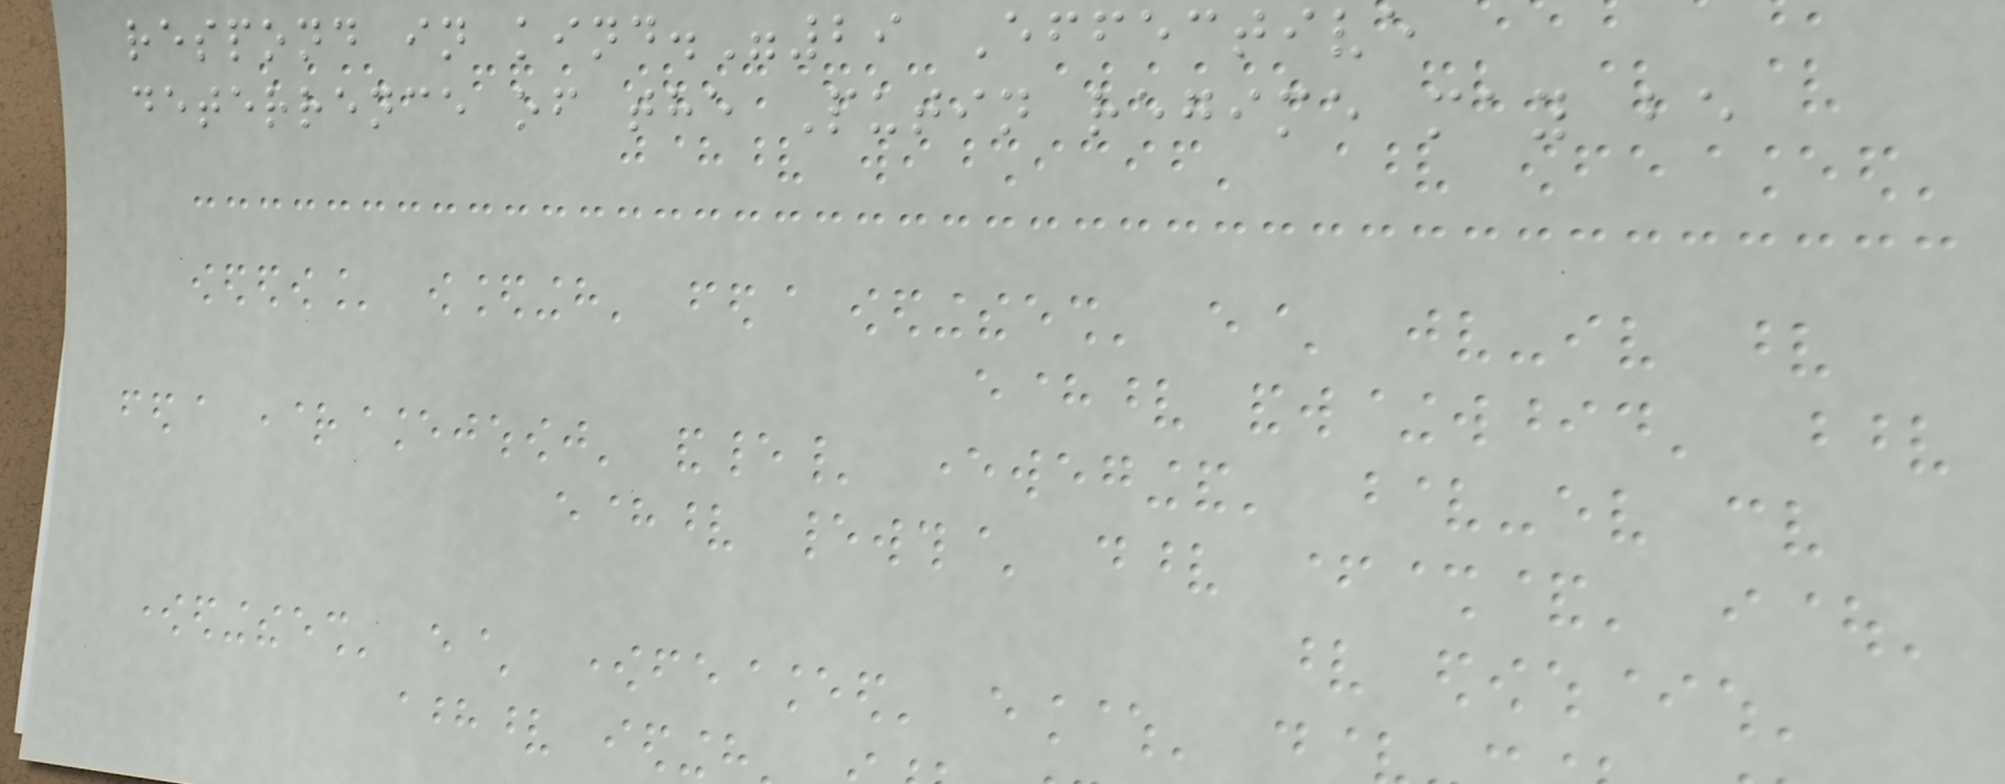respond in kind."29 Effective
deterrence of the Putin regime may be
